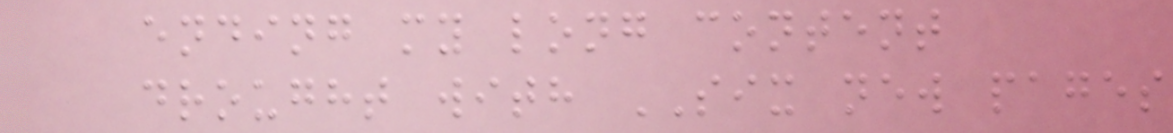ending my long content
drought with SIX new pages
